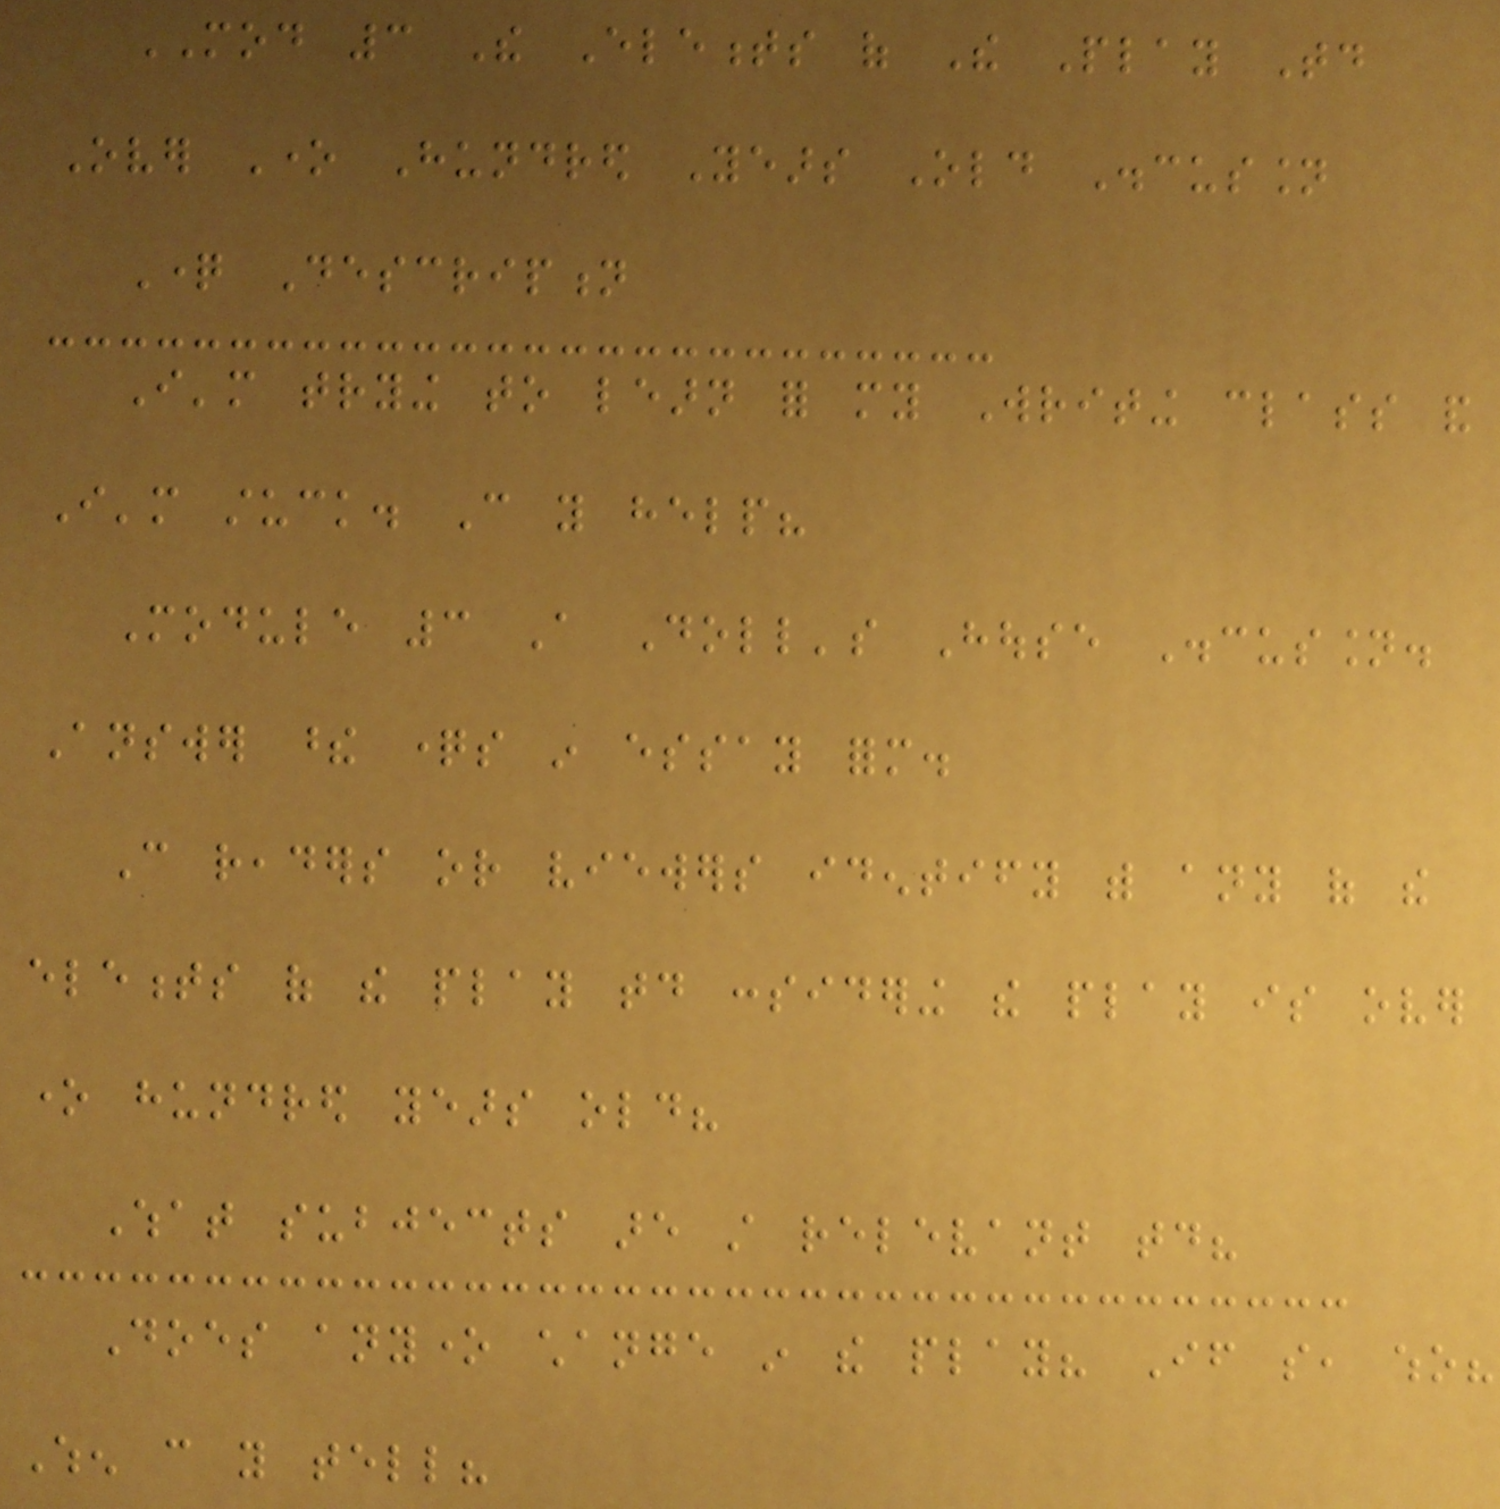MOD 3 The Elements of The Play Today
Over One Hundred Years Old Discussion
Question Description
I'm trying to learn for my Writing class and
I'm stuck. Can you help?
Module 3 A Doll's House Discussion.
Answer these questions in essay form.
Can readers or viewers identify with any of the
elements of the play today considering the play is over
one hundred years old?
What subjects are still relevant today?
Does anyone change in the play? If so, who?
When can you tell?
